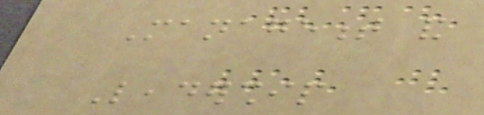Management and
Leadership
